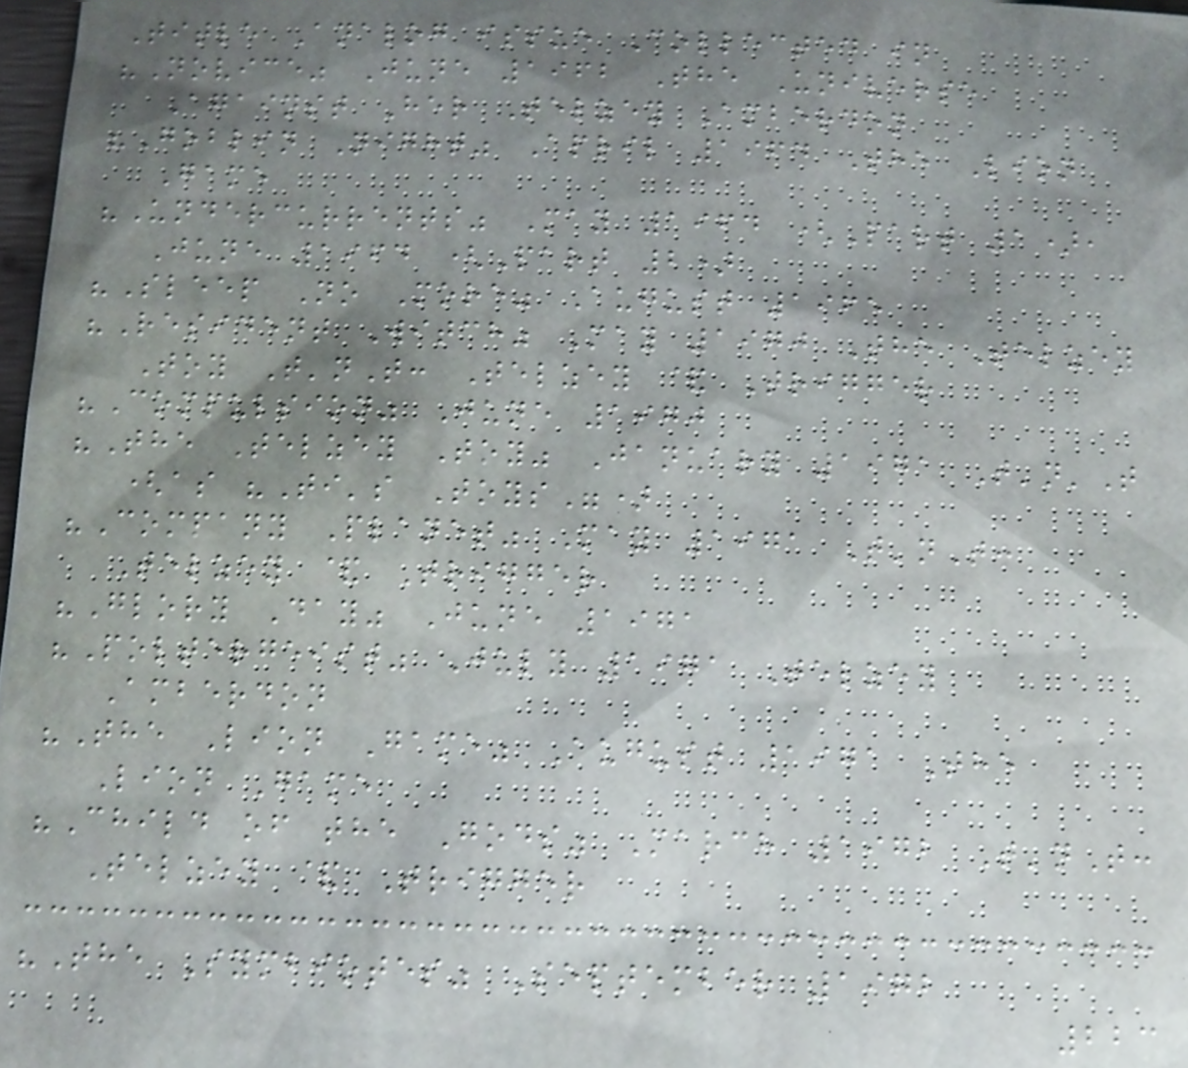Title Analog issue Collected in
"Novice" June 1962 The Universe
Against Her Telzey Amberdon
"Goblin Night" April 1964 The Lion
Game
"Undercurrents" May 1964 (Part 1),
June 1964 (Part 2)
"Sleep No More" August 1965
"Resident Witch" May 1970 The Telzey
Toy T'nT: Telzey & Trigger
"Compulsion" June 1970
"The Telzey Toy" January 1971 T'n'T
(as "Ti's Toys")
"Company Planet" May 1971 T'nT:
Telzey & Trigger
"Glory Day" June 1971
"Poltergeist" July 1971 Telzey
Amberdon
"The Lion Game" August 1971 The
Lion Game
"Child of the Gods" March 1972 T'nT:
Telzey & Trigger
"The Symbiotes" September 1972
223
